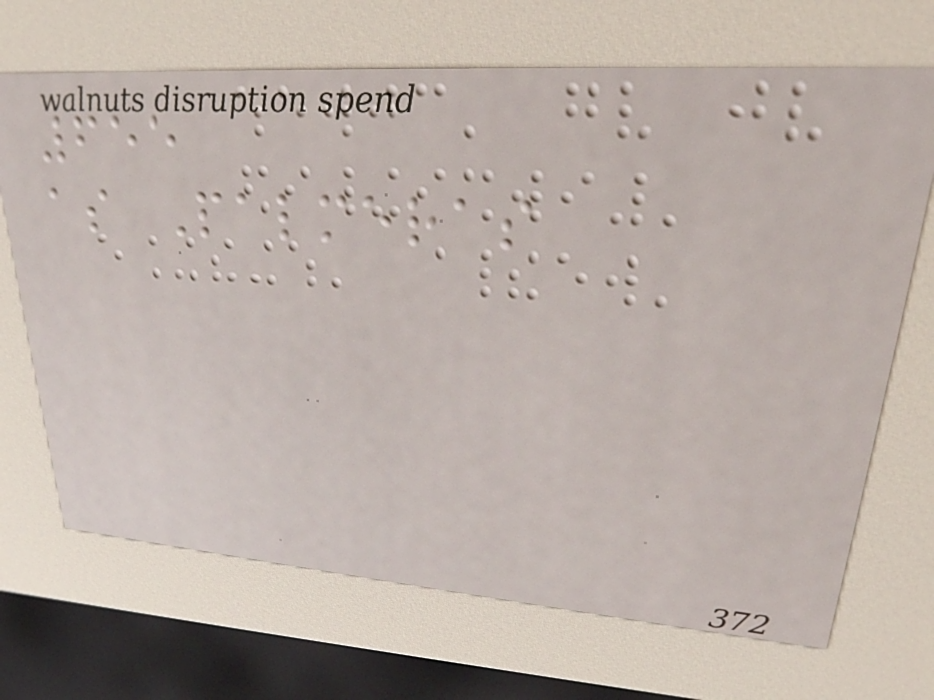655
as Palmeras
